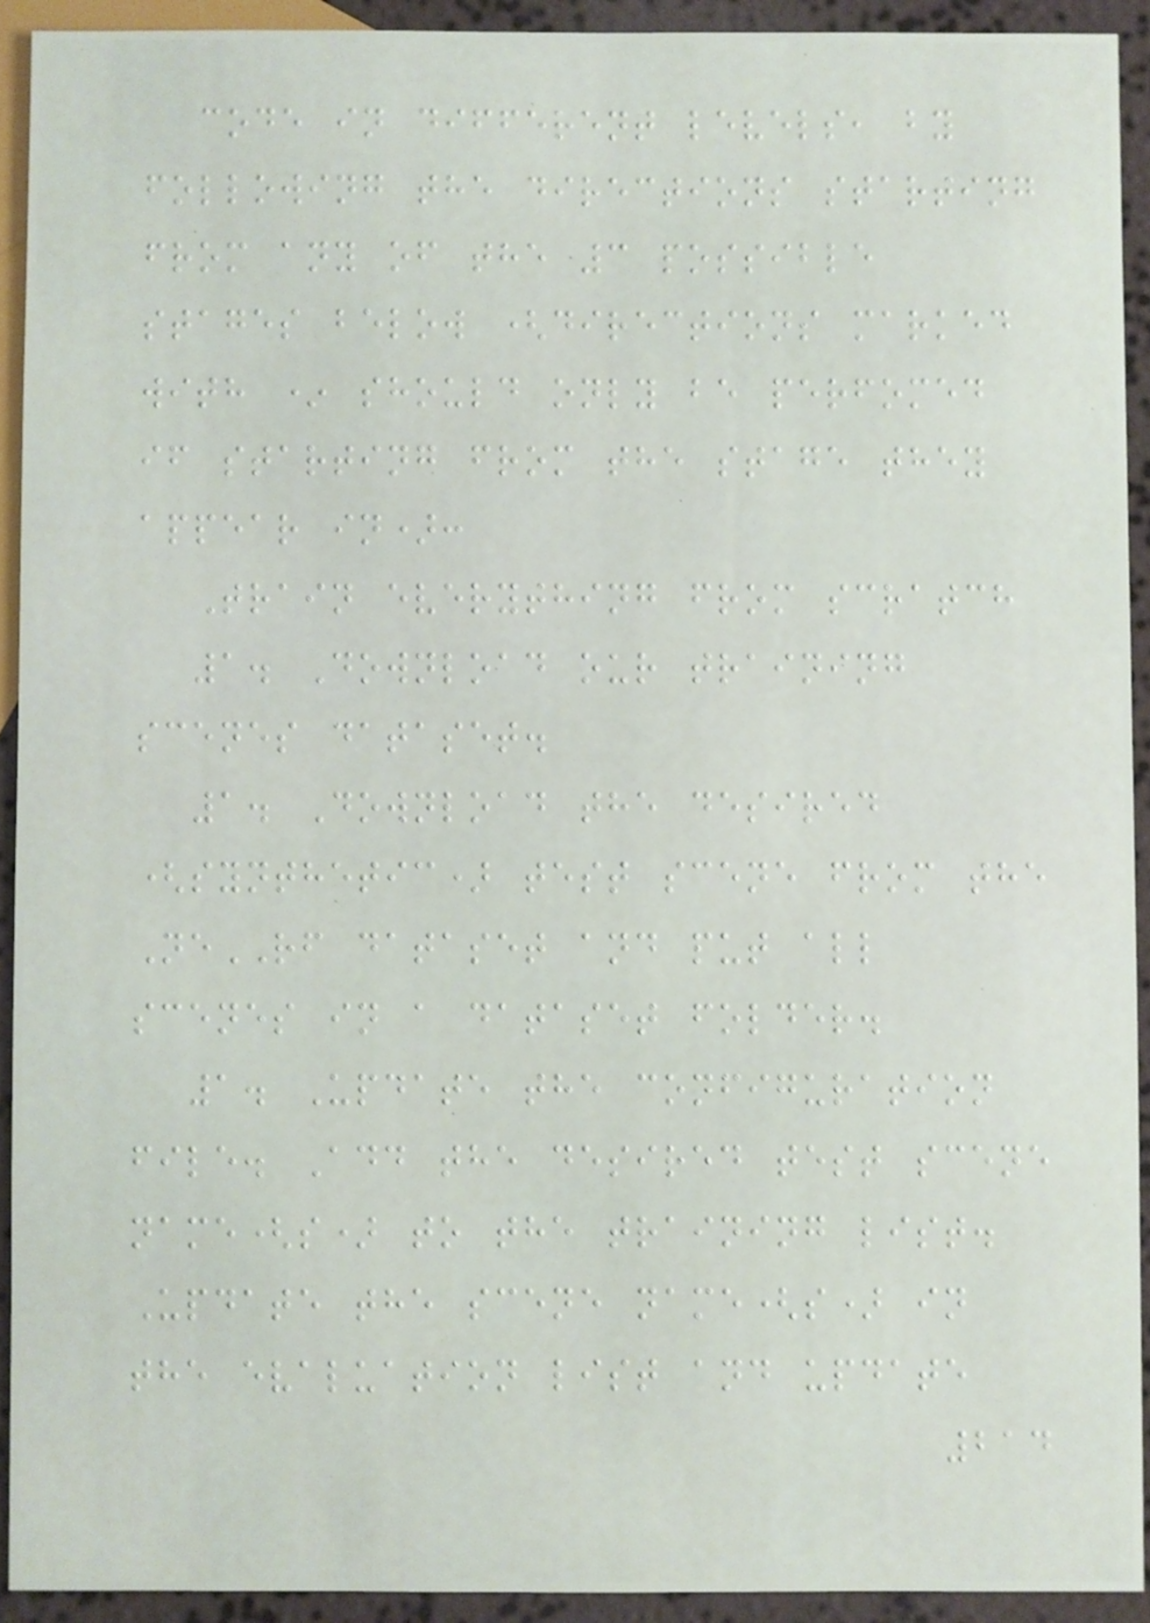code in different levels, by
following the directions starting
from any of the 3 possible
stages below (directions marked
with * should only be perfomed
if starting from the stage they
appear in):
Train everything from scratch
1. Download our training
scenes dataset.
1. Download the desired
(synthetic) test scene from the
NeRF dataset and put all
scenes in a dataset folder.
1. Update the configuration
file. Add the desired test scene
name(s) to the training list.
Update the scene name(s) in
the evaluation list and update
214
